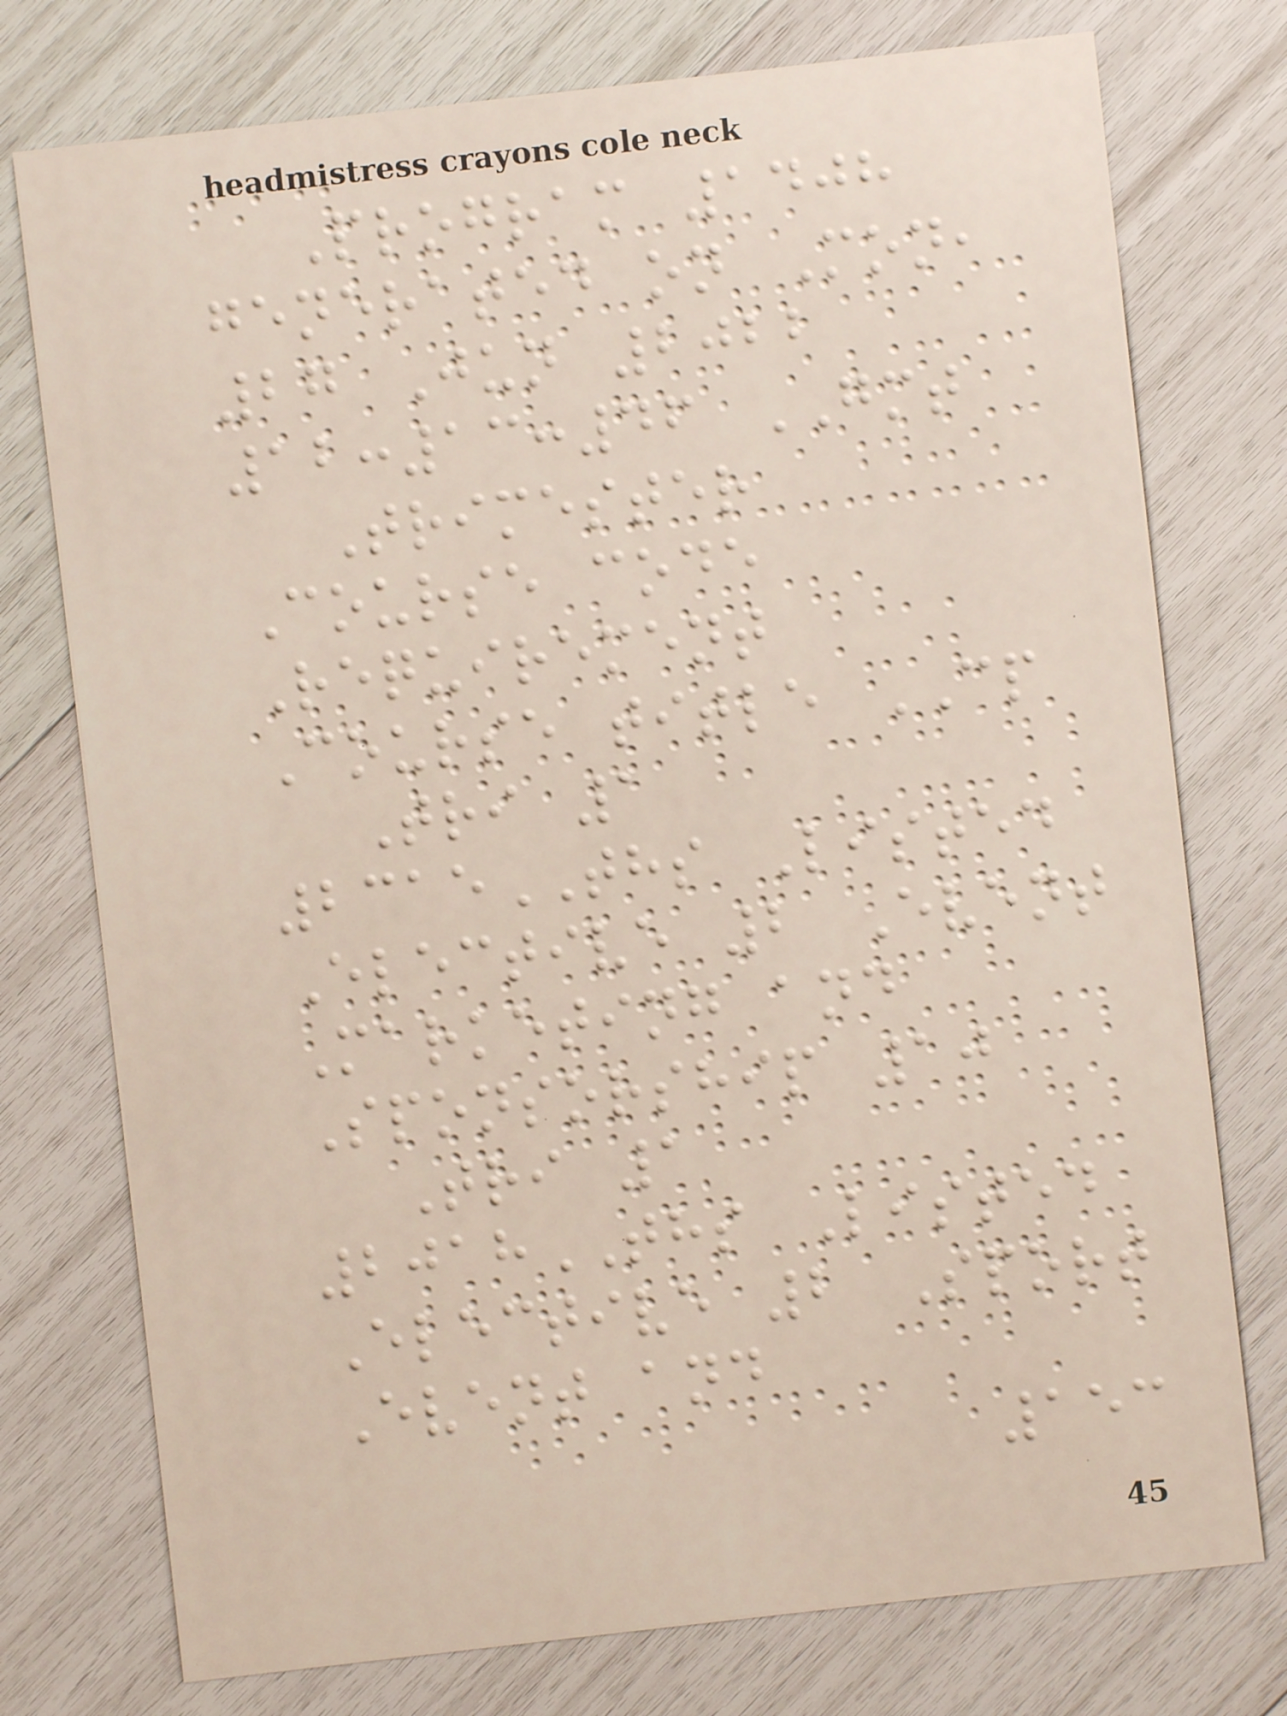Program 1408
generated on Mon,
27 Jun 2022
12:13:46 GMT
Trimester
Course code
Requirement
Course title CP
Tri 1
2315THS Listed
Elective 2 Event
Marketing and
Sponsorship 10
Tri 1
2018THS Listed
Elective 2 Sport
Event and
153
